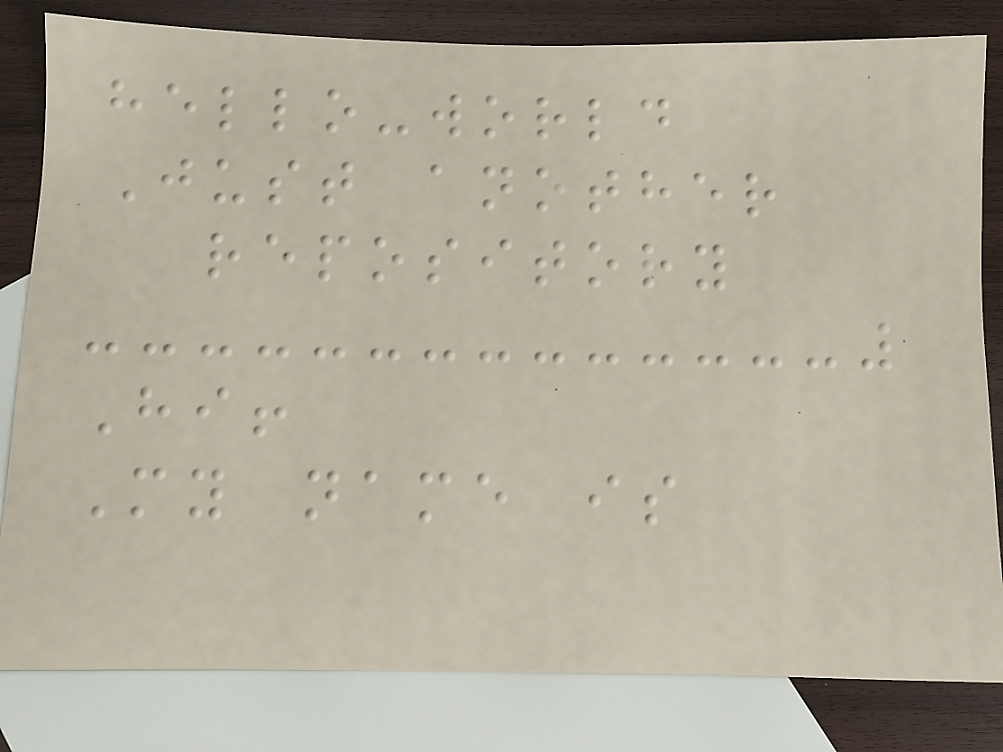hello-world
Just another
repository
Hi!
My name is
